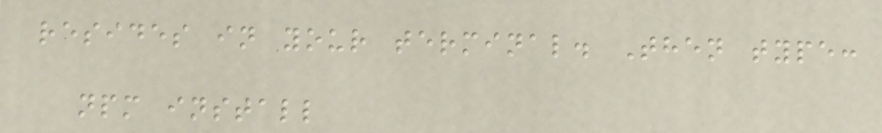resides in your terminal. Then type:
npm install
